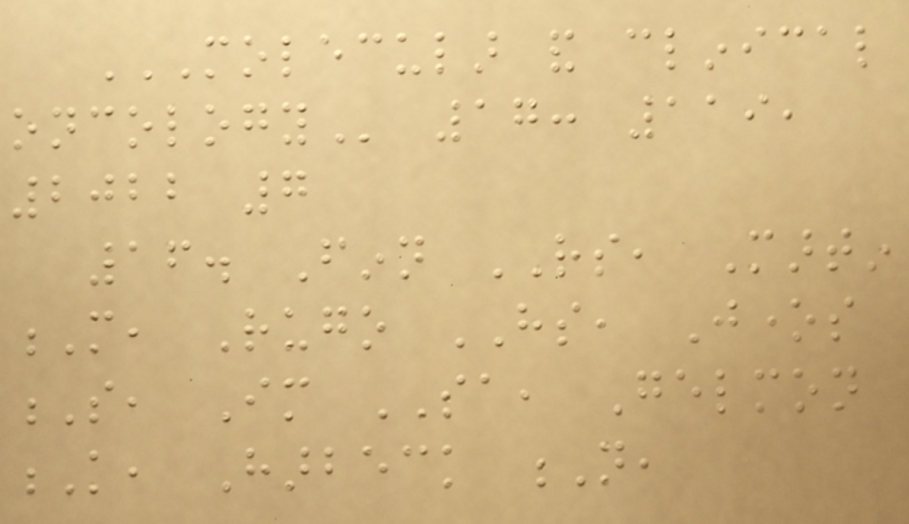MOLECULAR AND CLINICAL
ONCOLOGY 17: 119,
2022 7
16. Finn RS, Martin
M, Rugo HS, Jones
S, Im SA, Gelmon
K, Harbeck N,
